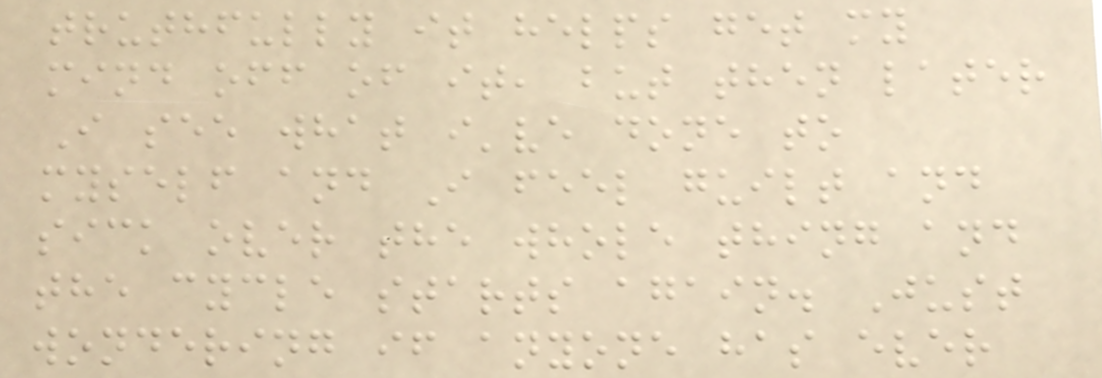truthfully it helps get my
mind off of it, but then later
I see what i've done to
myself and I feel guilt and
sick over the whole thing and
the cycle starts again. Just
wondering if anyone has ever
